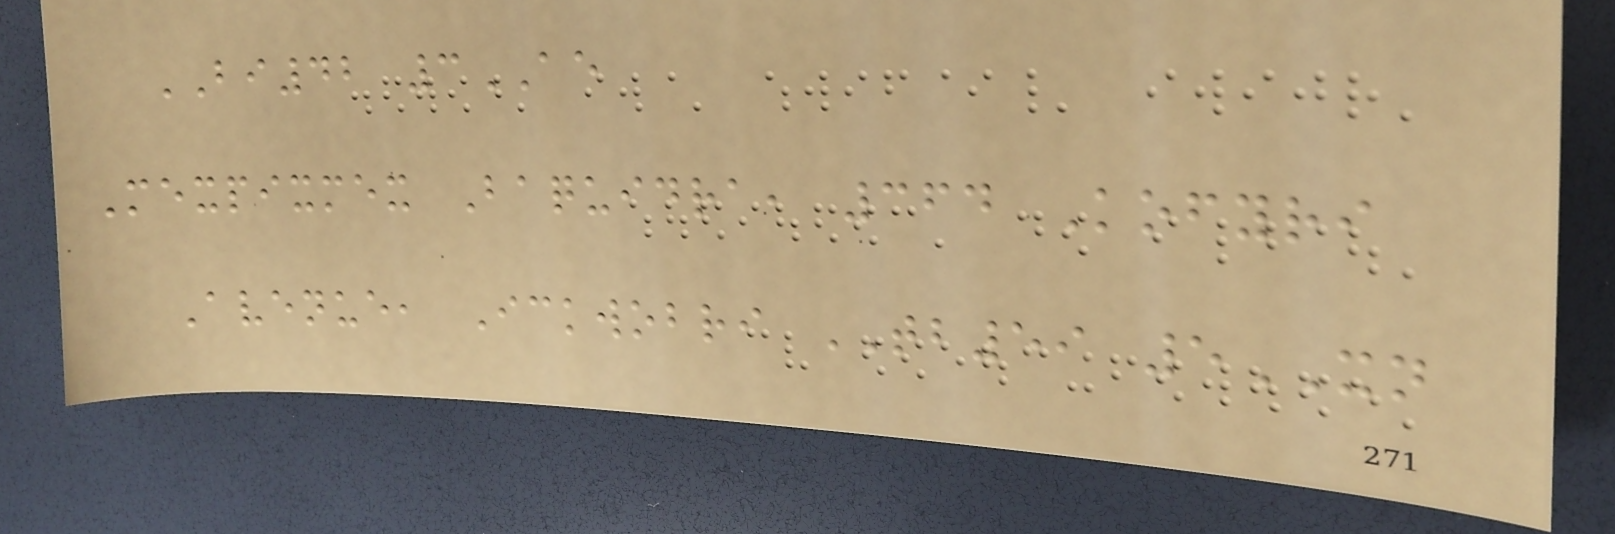BI42 3AE
Mexpixmex Baquidra, 364 Kofyri
Avenue, Ickwobri TB59 5XN
